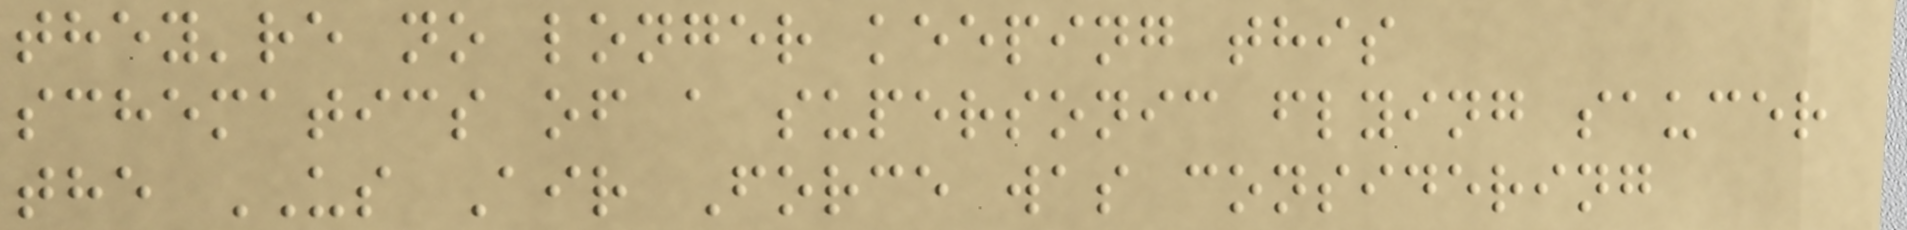they're no longer keeping this
schematics of a supersonic flying saucer
the US Air Force was considering
